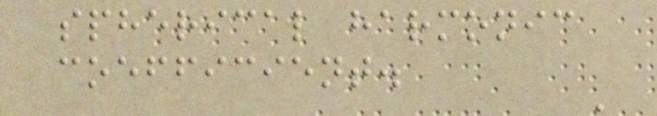spherical harmonic
coefficient.
